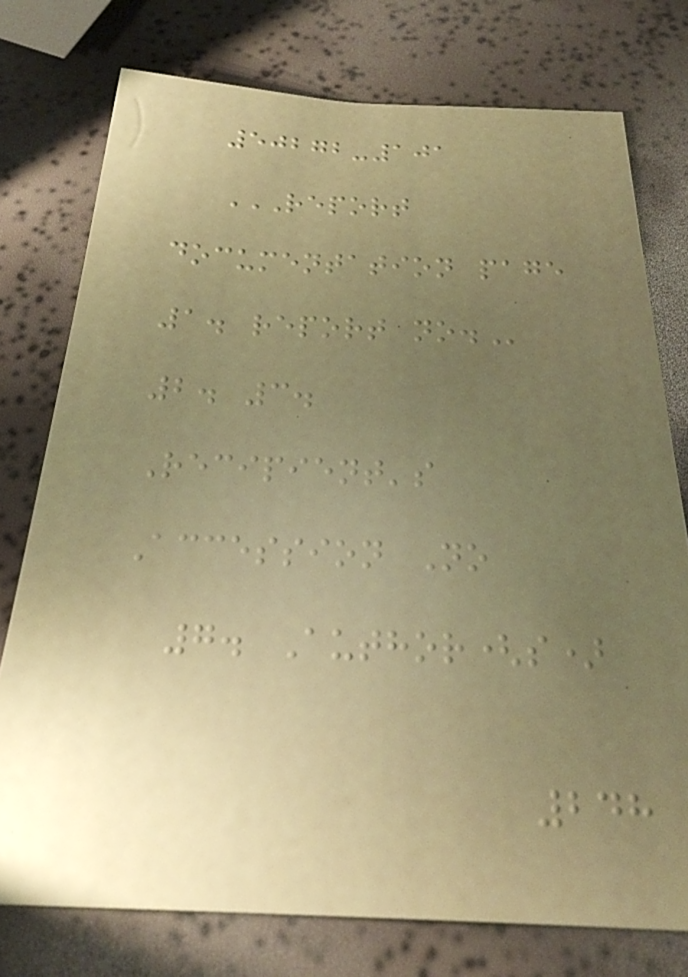50272-101
REPORT
DOCUMENTATION PAGE
1. REPORT NO.
2. 3.
Recipient's
Accession No
7. Author(s)
248
